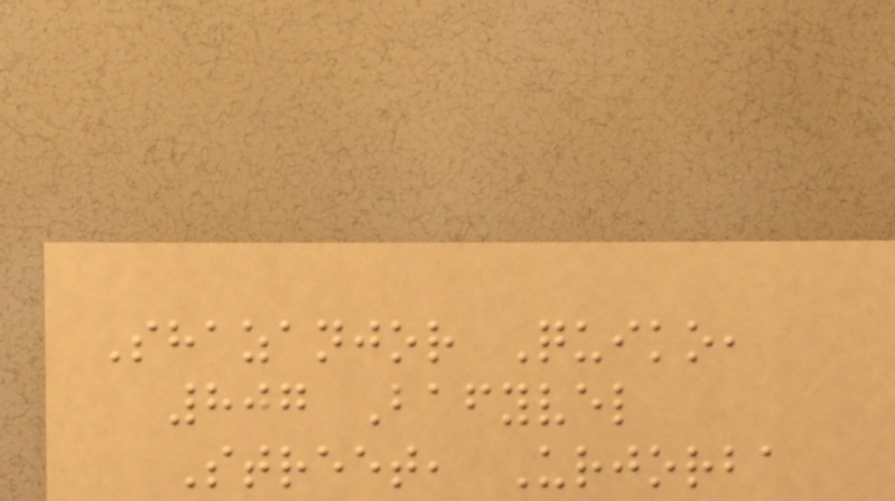Shazanjor Quiko,
807 Bafyvel
Street, Urjorba
